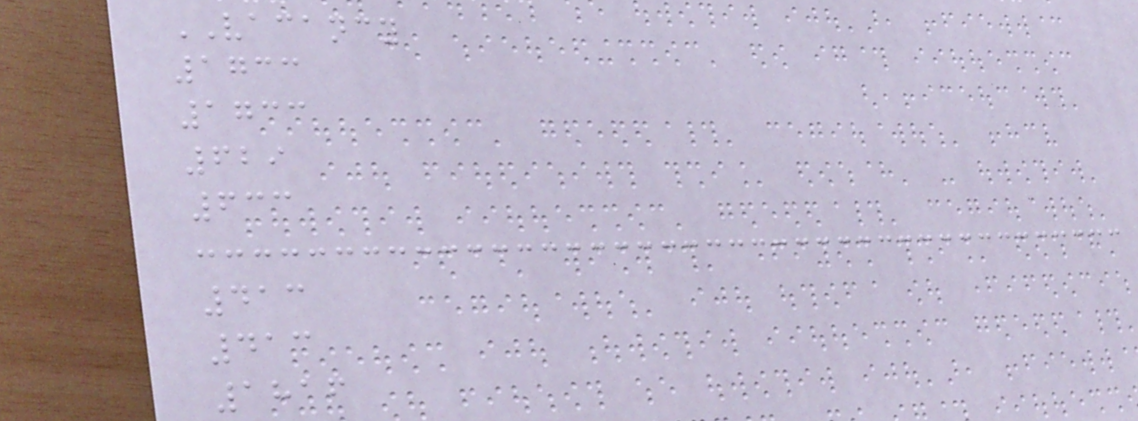VACANCY
1733
1733
629
633
413
413
1816
